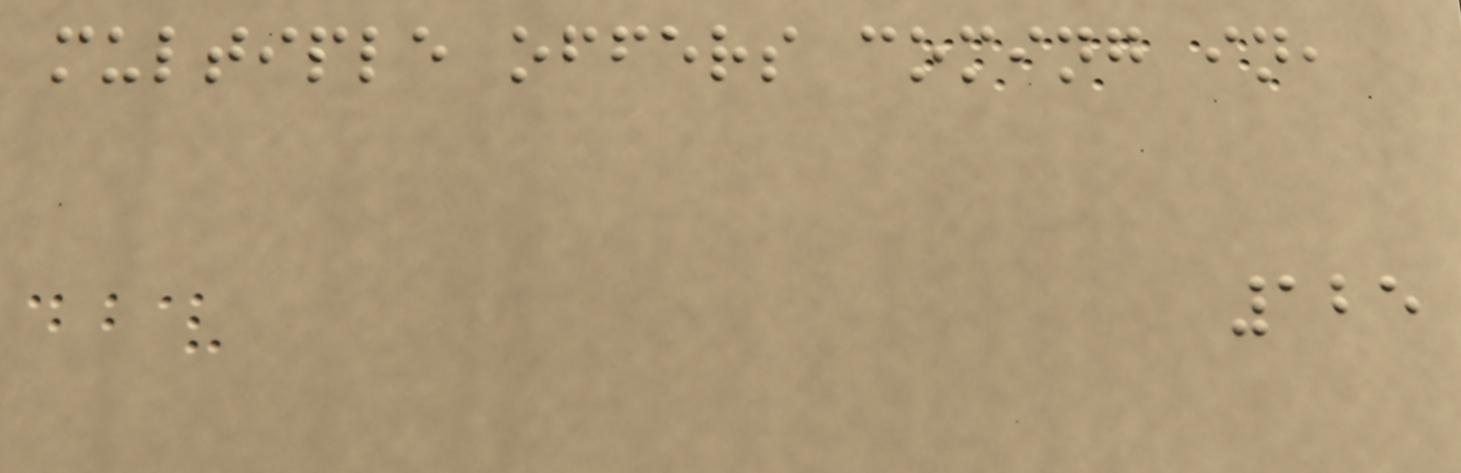multiple offers coming in,
125
